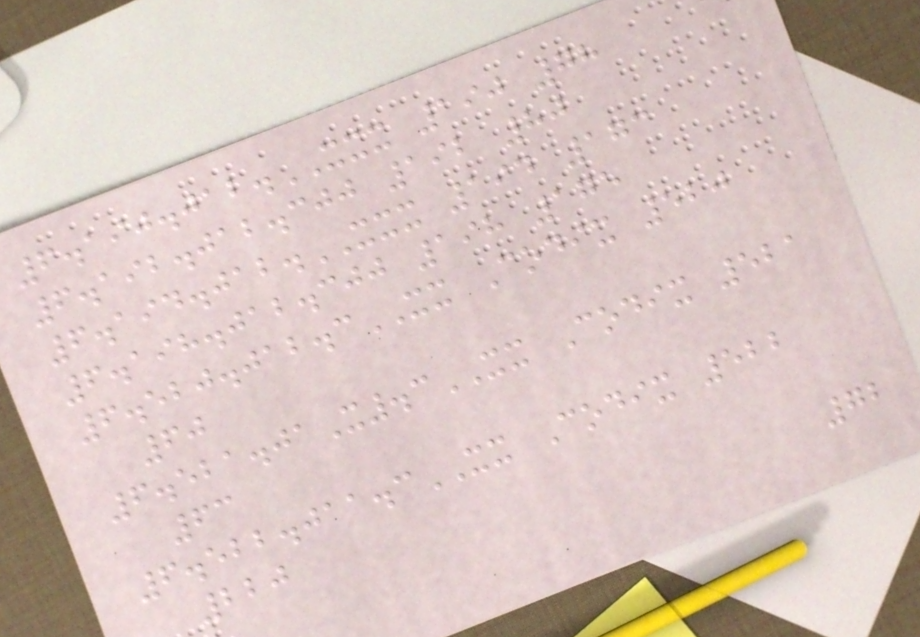6.190.012.XXX 190 78
6.192.012.300 192 80
6.194.012.XXX 194 173
6.198.012.300 198 175
6.520.012.3XX Codix 520
60
6.521.01X.3XX Codix 521
63
6.522.011.3XX Codix 522
220
72
